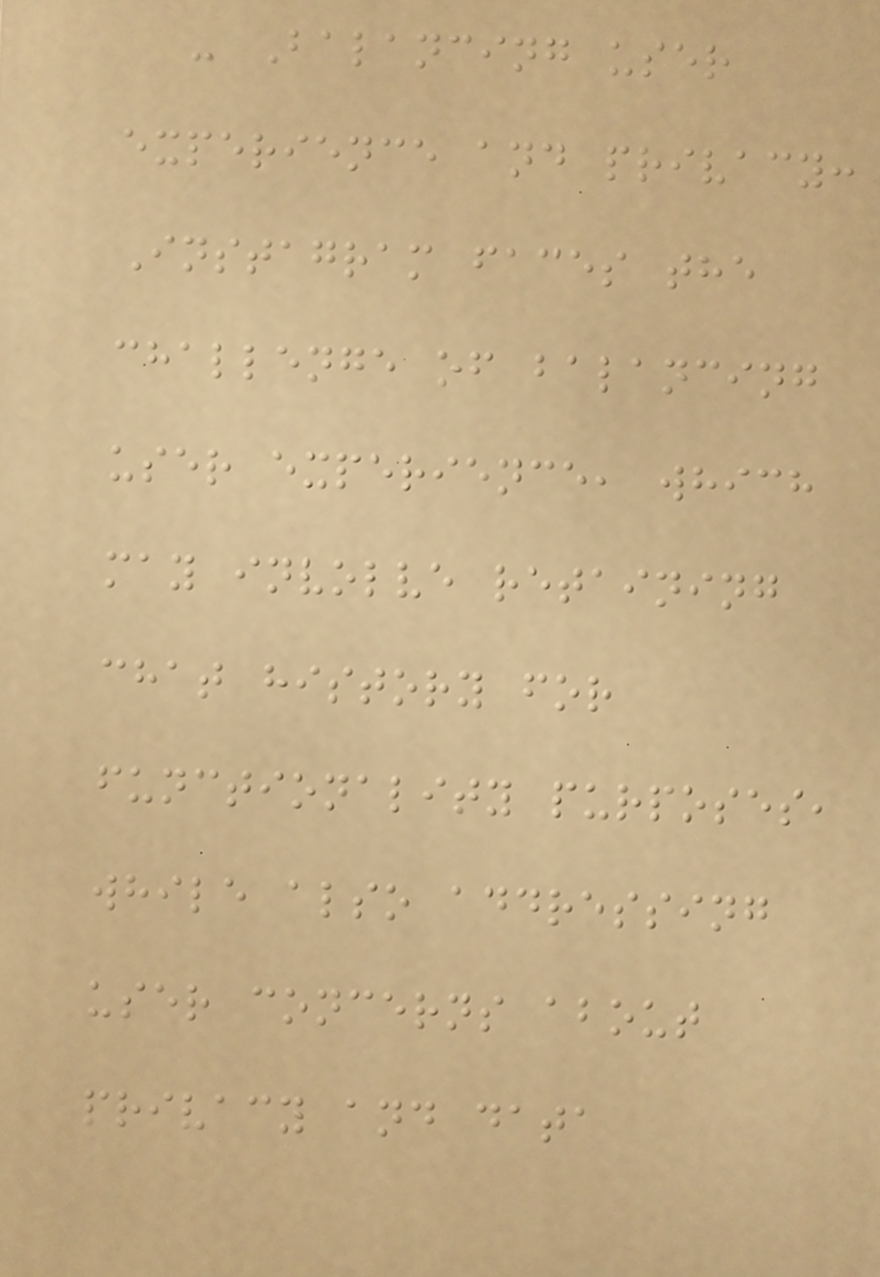- Balancing user
experience and privacy:
Instagram faces the
challenge of balancing
user experience, which
may involve retaining
chat history for
functionality purposes,
while also addressing
user concerns about
privacy and data
